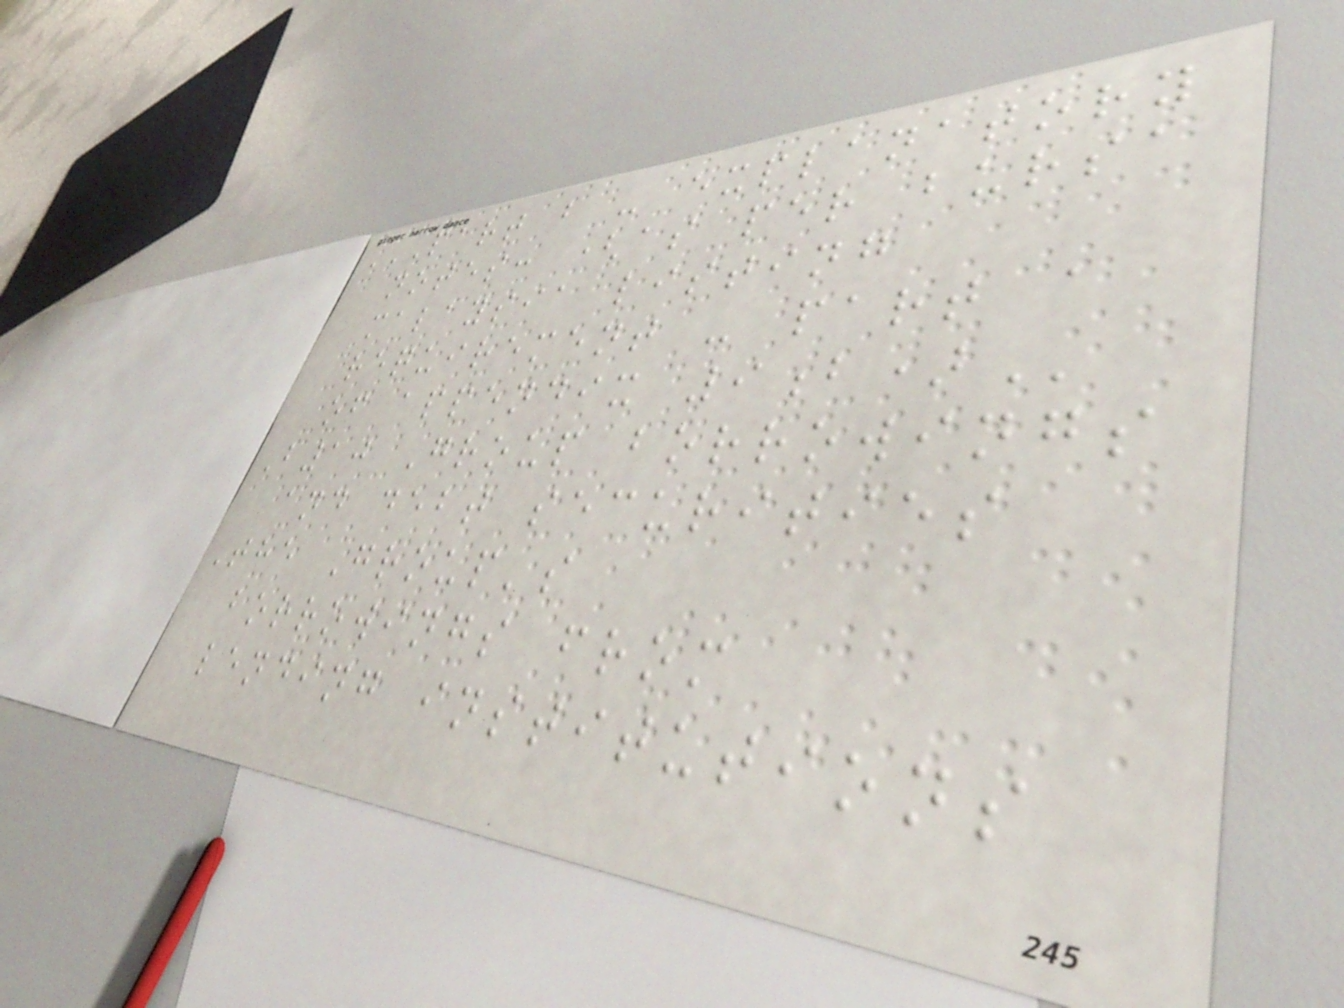PART B - EXPLANATORY
NOTES: (AS PER BURSA
MALAYSIA LISTING
REQUIREMENT - PART A
OF APPENDIX 9B)
B10 Group borrowings
and debt securities
The Group's
borrowings from
lending institutions
